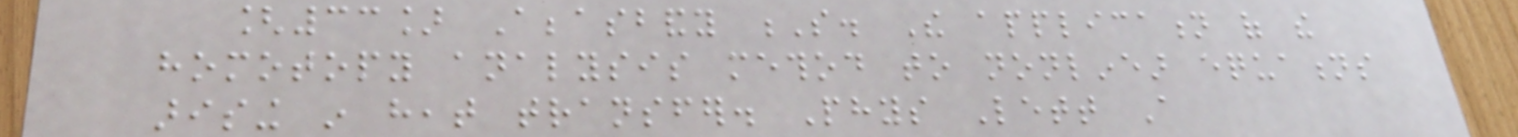[33] Abbasbandy S. The application of the
homotopy analysis method to nonlinear equations
arising in heat transfer. Phys Lett A
